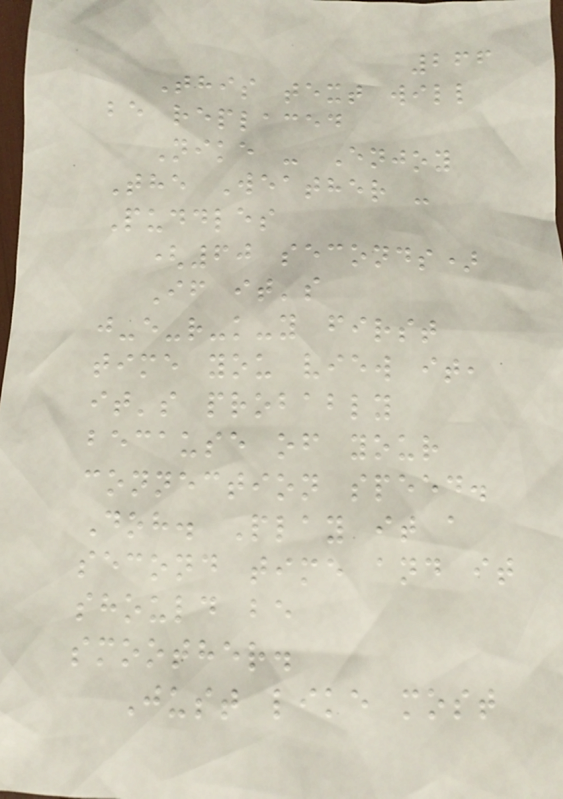266
This text will
be replaced
Nike - Enjoy
The Weather -
Puddles
(60 seconds)
If it's
j-e-r-k-y first
time you view it,
it's probably
because of your
connection speed.
Doh. Play it a
second time and it
should be
smoother.
Just like most
